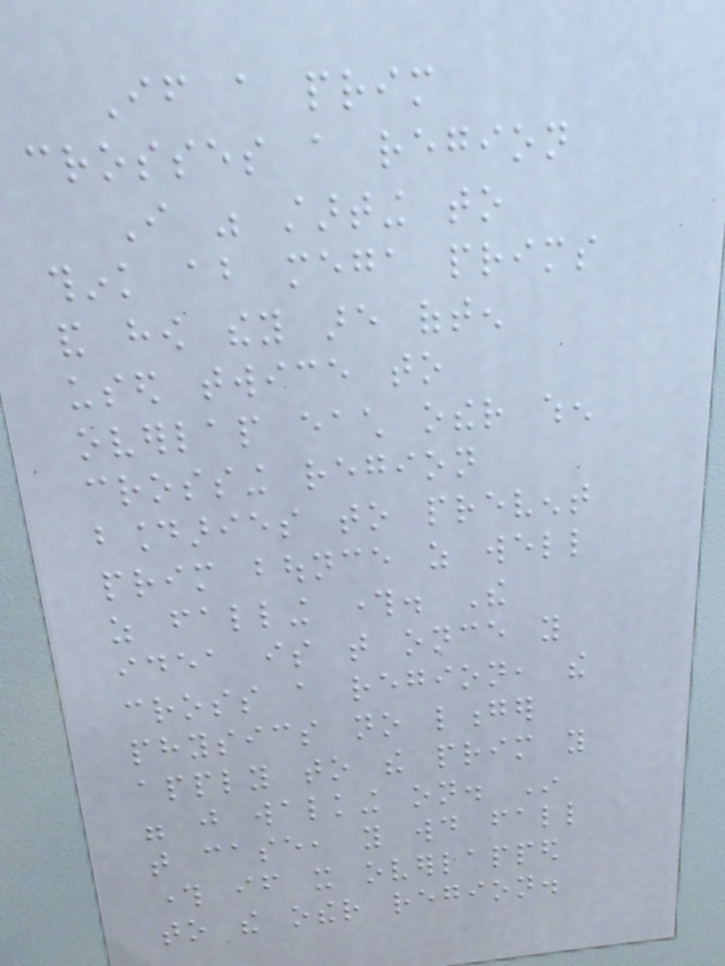If a prim
crosses a region
I was starting to
think about mega prims
and how they are often
used twice to
overlap each other when
crossing region
boundaries to prevent
prim bounce as well
as falling through. The
idea is that once you
cross a region, the
physics no longer
apply to the prim you
were just walking on. In
that case, you would fall
through if it overlapped
to the other region.
